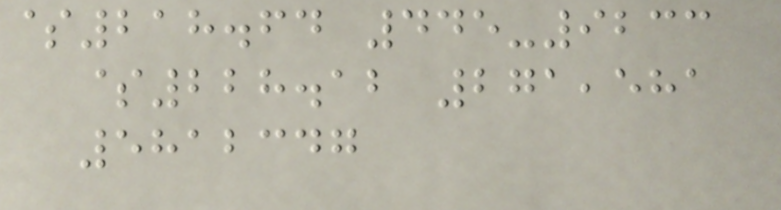$218.64 445-9233
$228.12 271,581
5812347
